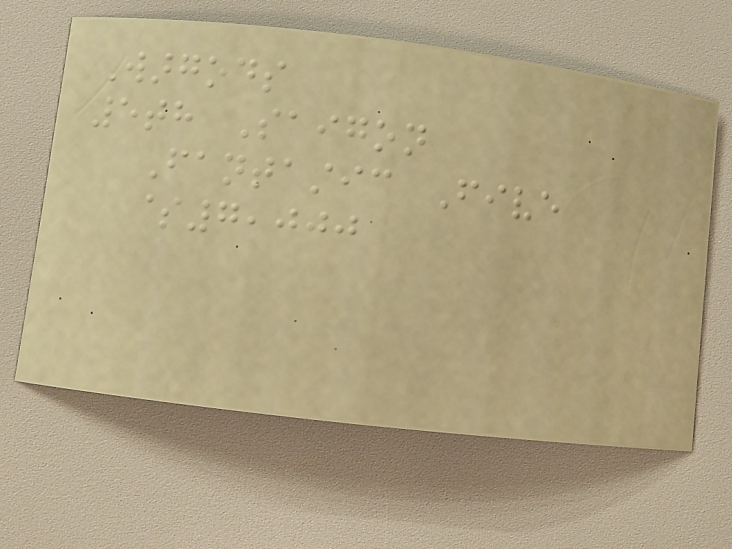Wargods
5th Saigon
Fantastic Five
$7,000
